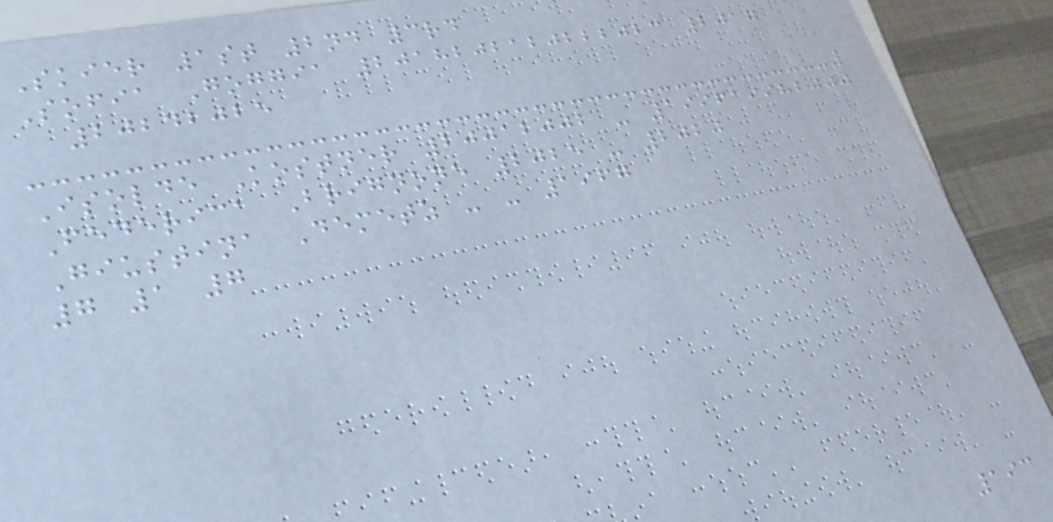Skier 1st 2nd 3rd
Sofia Goggia 2018202120222023 2017
20242025
Isolde Kostner 20012002 - 199619982000
Federica Brignone 2025 - 2020
Giustina Demetz - - 1967
7 1 7
193
